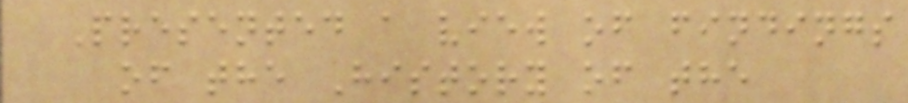Presented a view of findings
of the History of the
